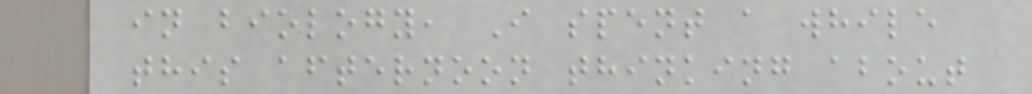in biology, I spent a while
this afternoon thinking about
